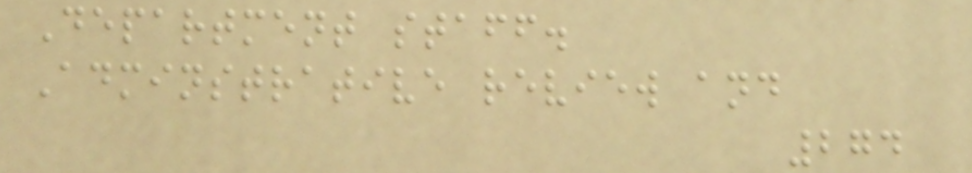Department staff.
Adminstrative review and
274
